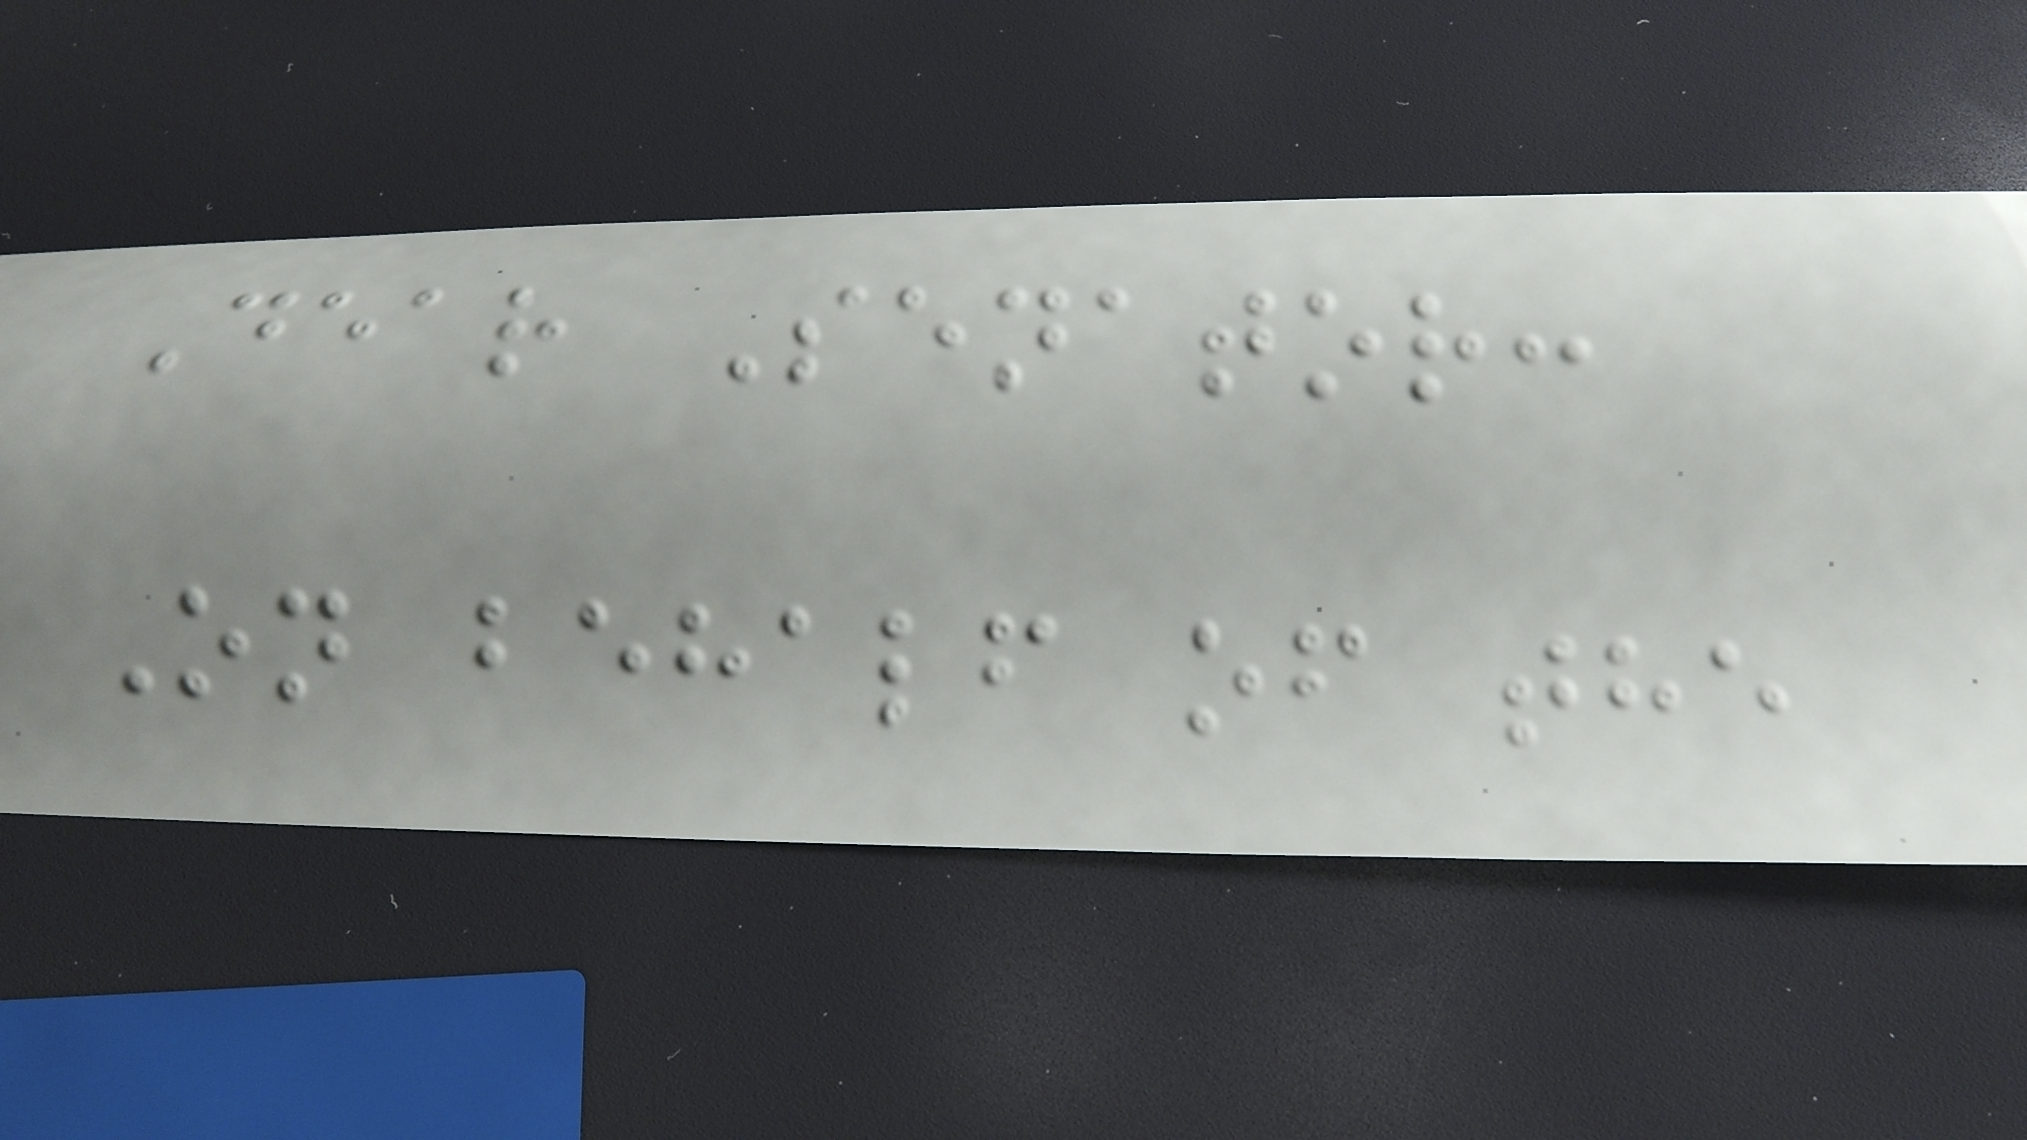Dear Senator:
On behalf of the
